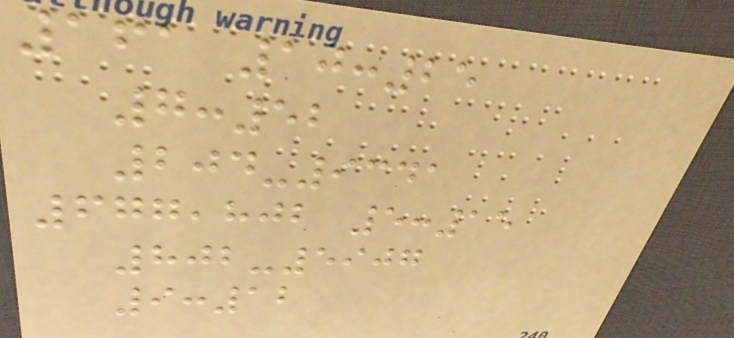161 10:25
7:52
204-9341
677,802 5:15
802-5907
9:12
